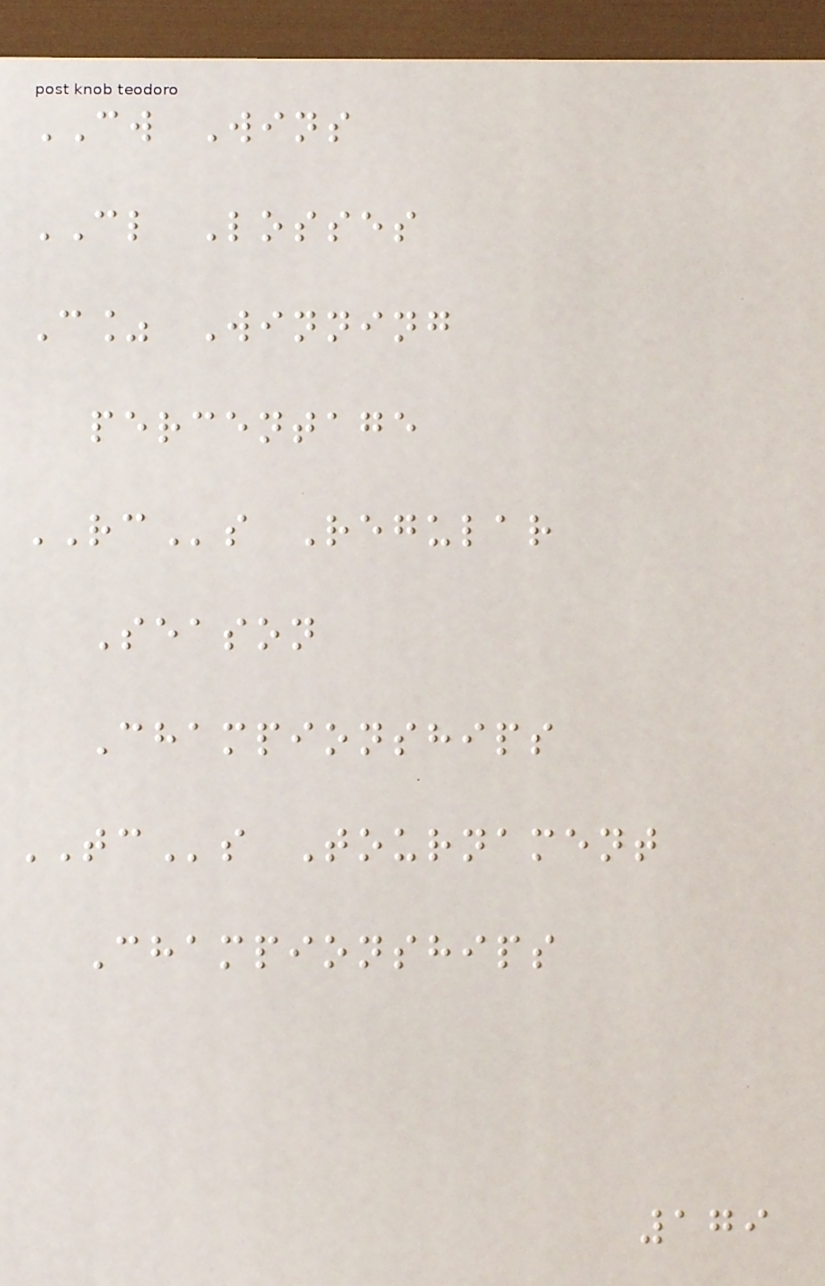CW Wins
CL Losses
C% Winning
percentage
RCs Regular
Season
Championships
TCs Tournament
Championships
179
